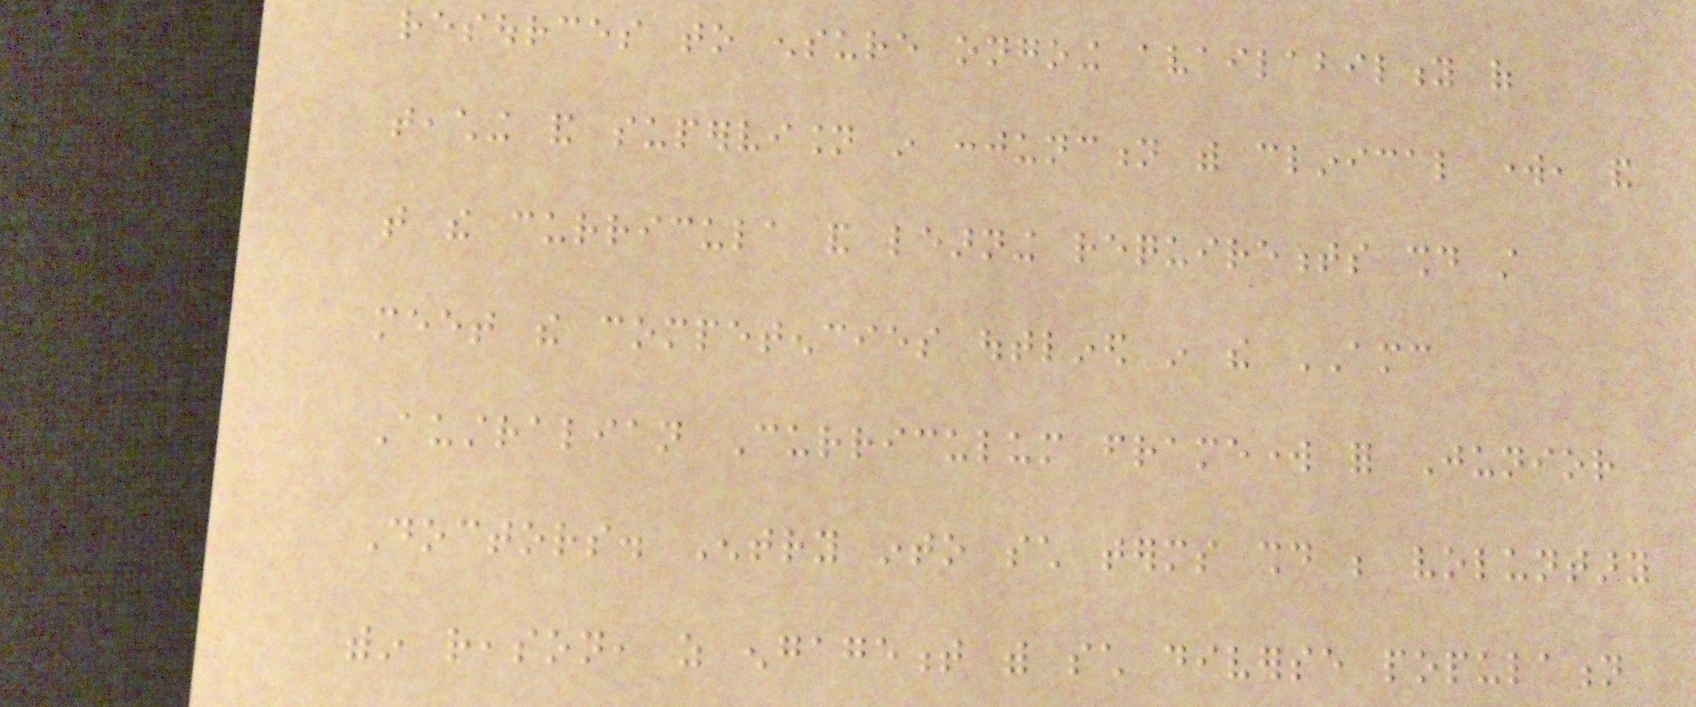resources to ensure ongoing availability of
teaching and supervision in conjunction with clinical work, and
that the curricula and learning requirements should still
meet the competencies outlined in the AMC
Australian Curriculum framework for Junior
Doctors. Entry into such terms should be voluntary
within reason, as engagement with such diverse population
